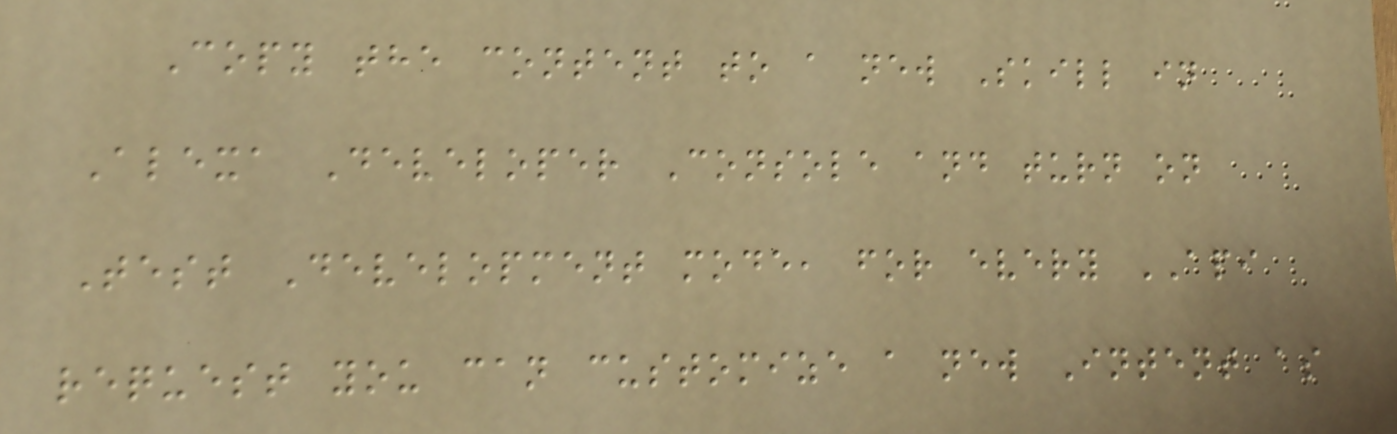Copy the content to a new Skill in
Alexa Developer Console and turn on
Test Development mode, for every API
request you can customize a new Intent as
